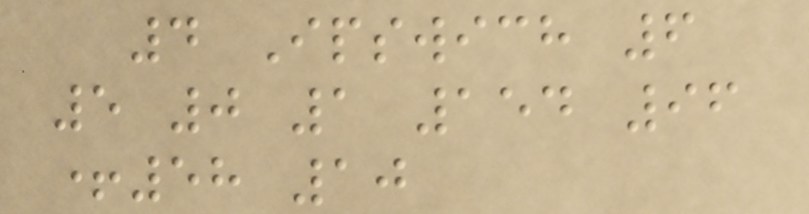4 Ipswich 6
5 0 1 154 96
+58 10
